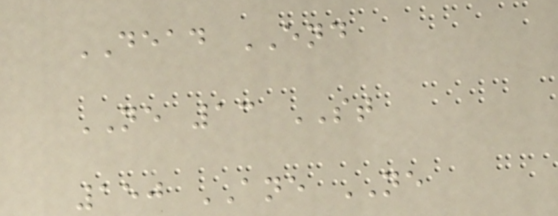DEAD END
NE 13 ST
150 ANE NE
